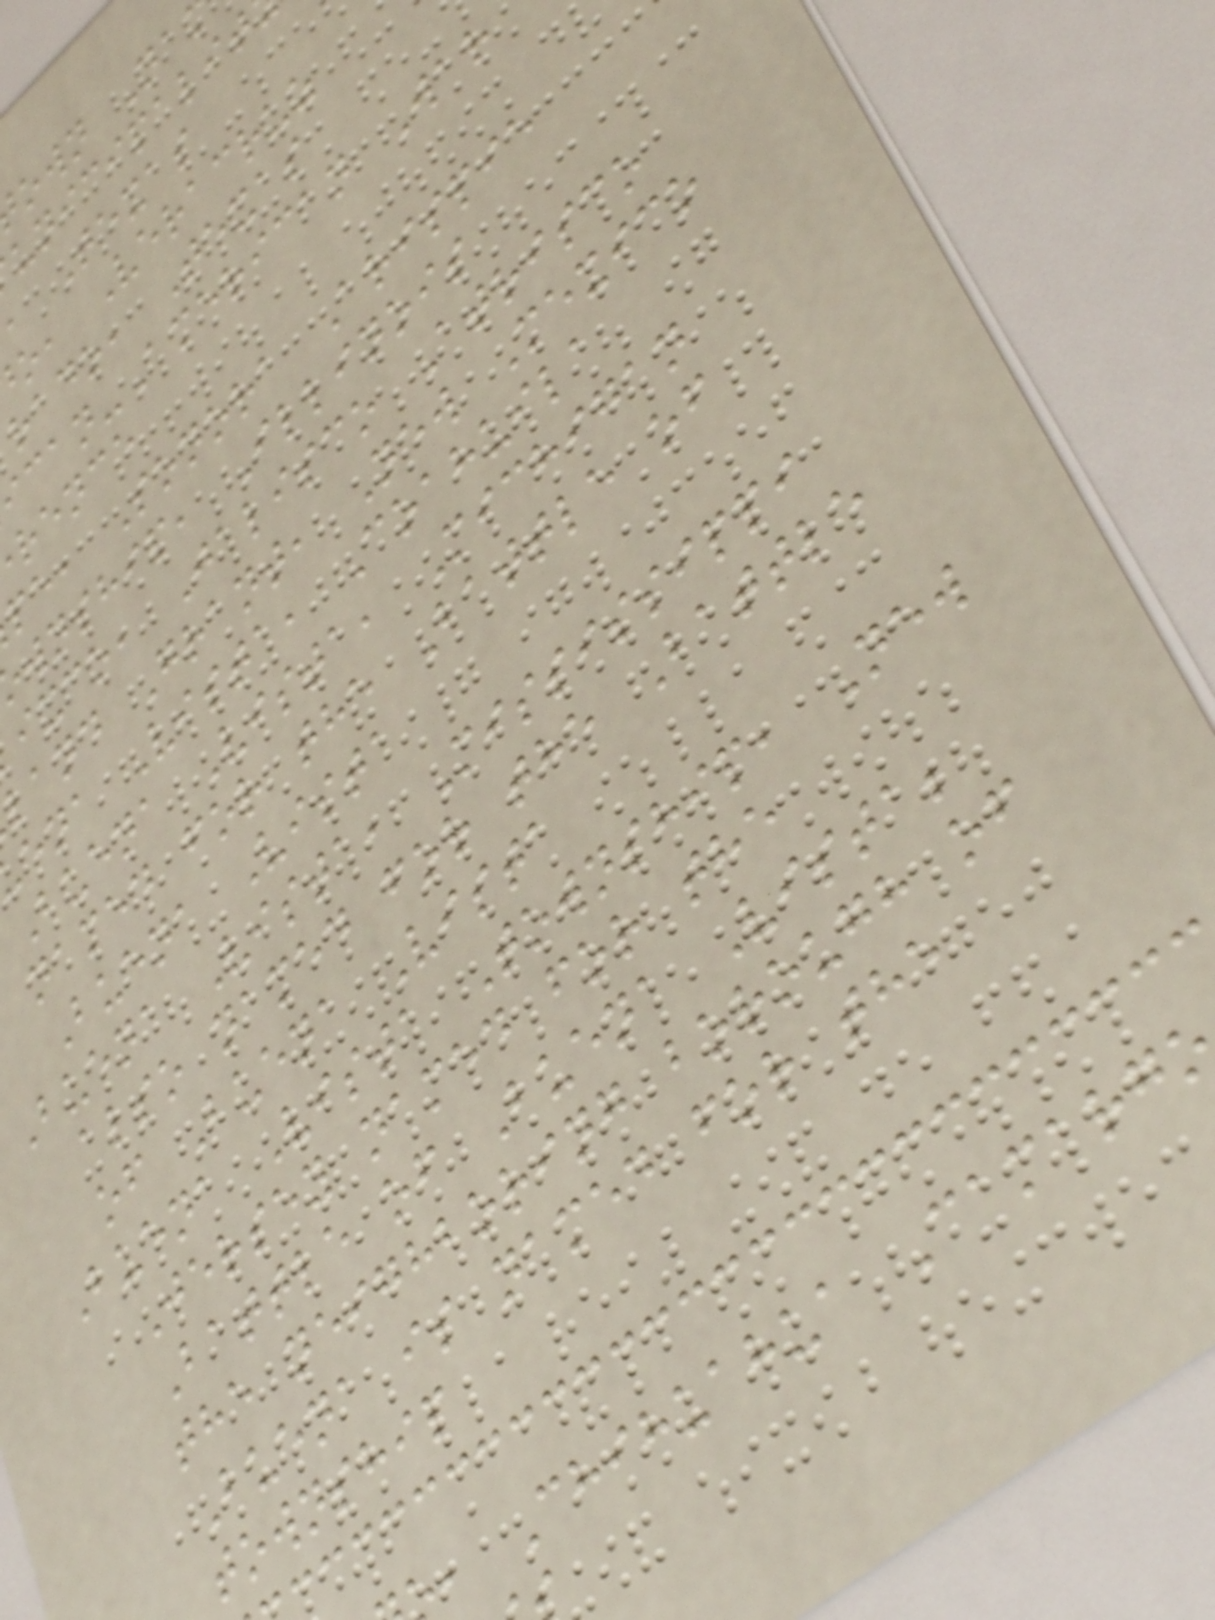, Texas
o, Veracruz
rado, Texas
can-American War
rence
pe, Sonora Arispie
wnship, Illinois
ixco, Jalisco Atrisco
land Grant, New Mexico
ena Vista, Coahuila
Buena Vista, Michigan
named for the Battle of
Buena Vista
Buena Vista, Mississippi
also named for the Battle
of Buena Vista
Buena Vista Township, New
Jersey named for the
Battle of Buena Vista;
the neighboring borough of
Buena is named for the
township
, Chihuahua Camarg
